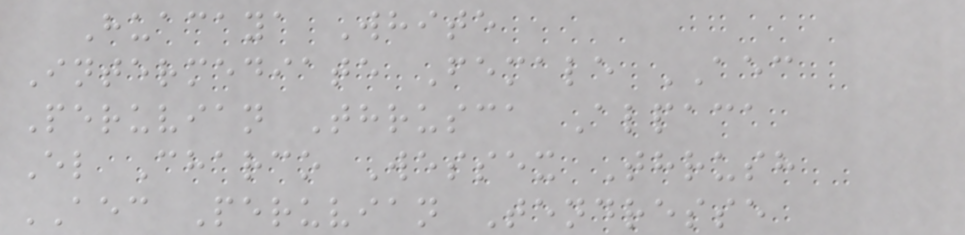Huacaya White
Intermediate Female AEC
Peruvian Thrusca Alpaca
El Charco Wessex Thrush
AEC Peruvian Tendresse
